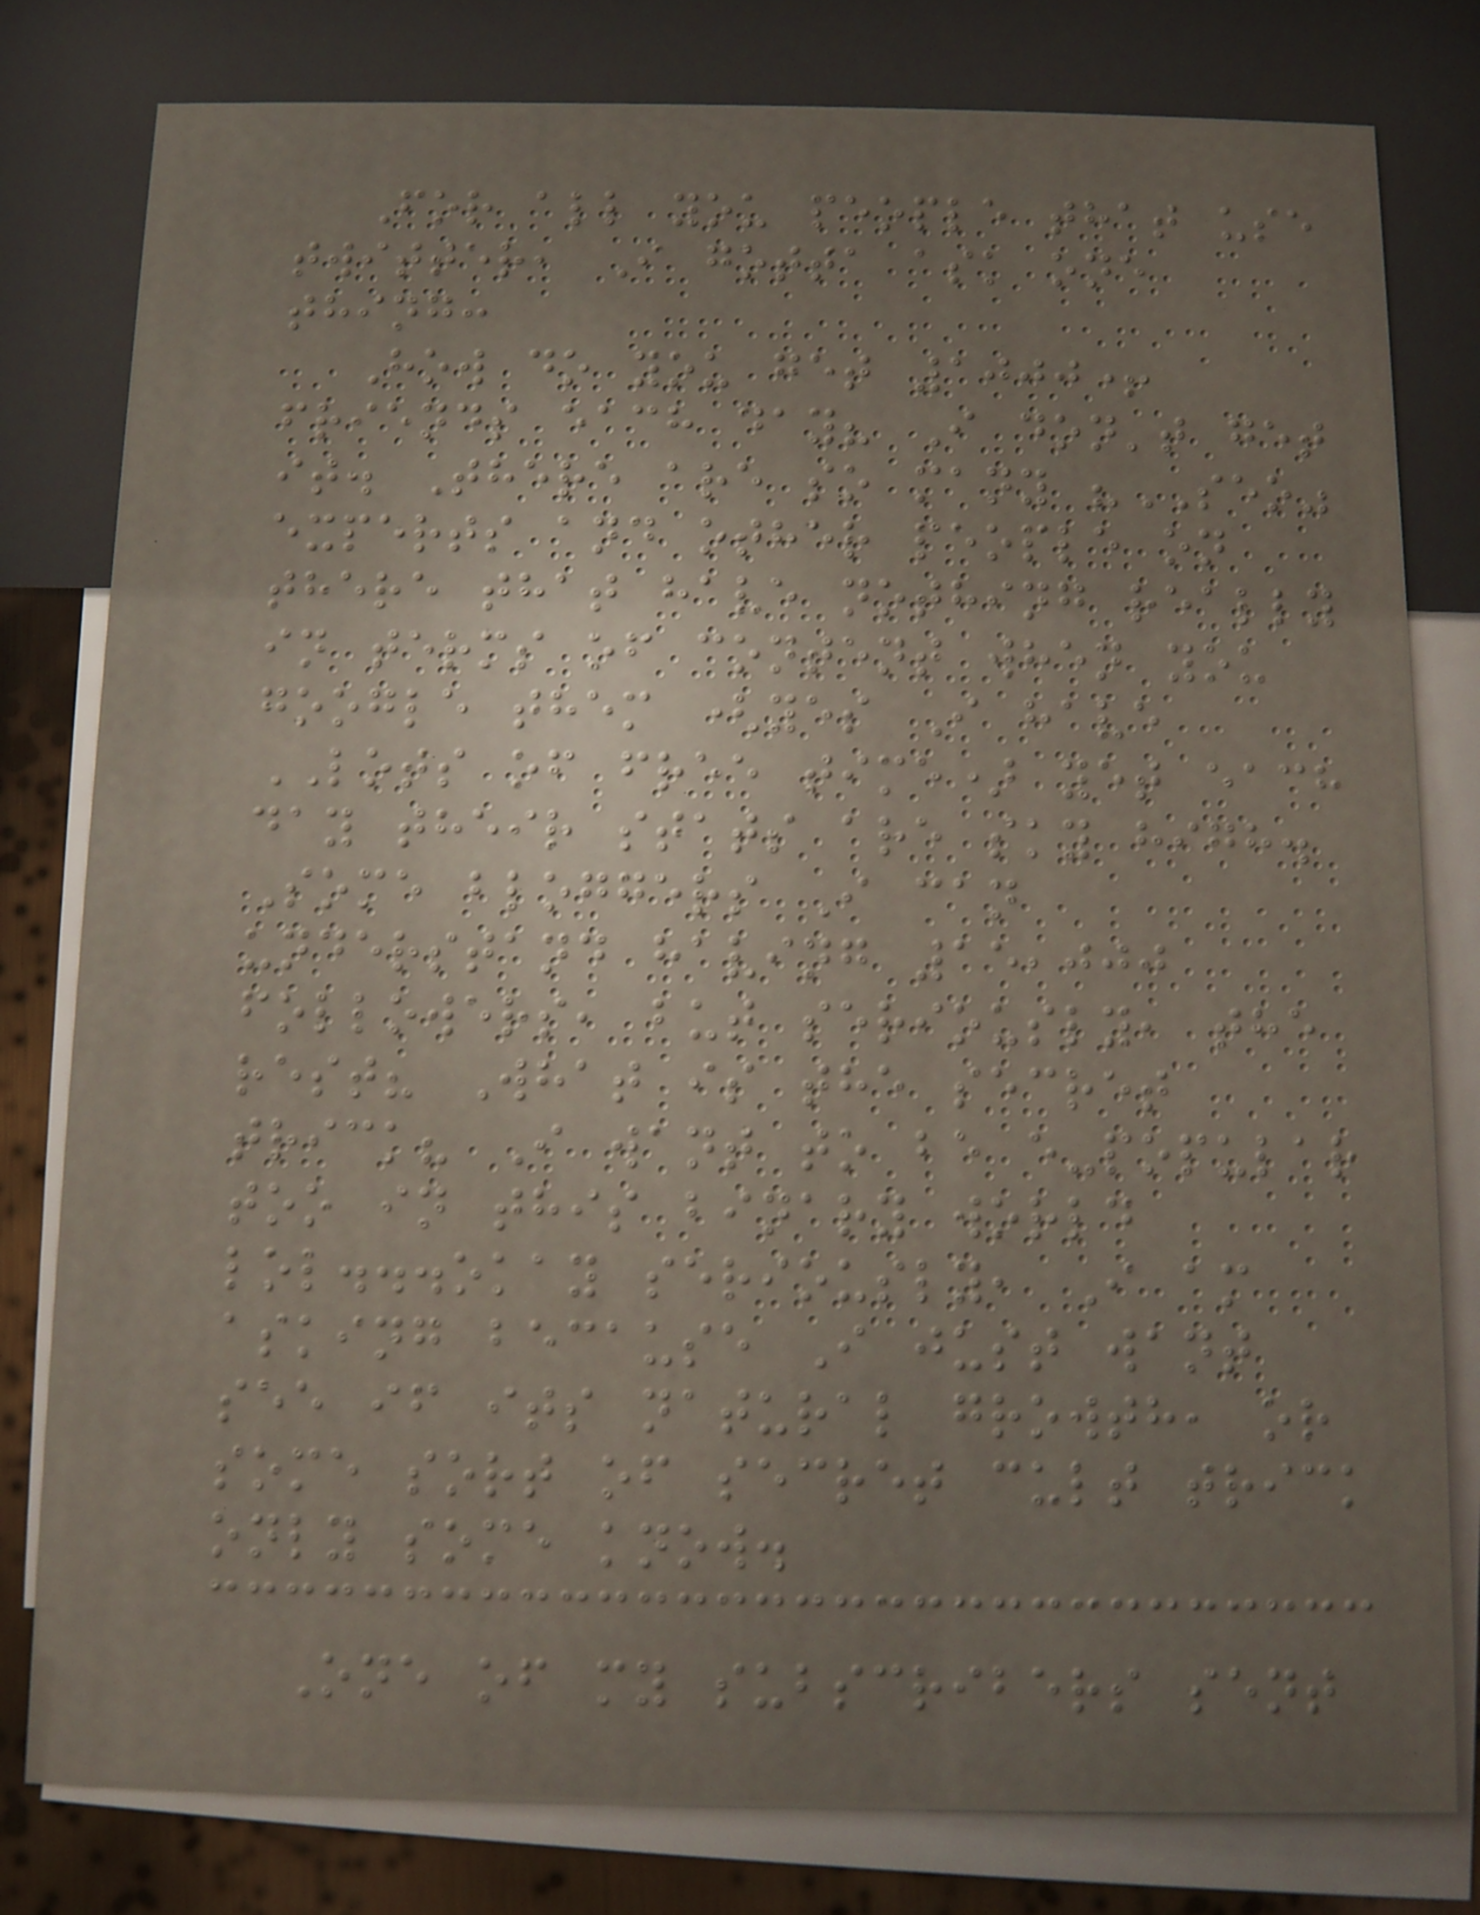For all you people that use
twitter, I gotta ask one
thing:
How do you get 1000+
friends each day? I don't get
it. There are so many "SEO"
experts and other people on
there that have nothing really
in terms of content when you
google them (yes I have
LOTS of free time) yet each
day their stats are sky high.
Some bloggers I can
understand having 15,000
followers, but seriously, the
rest? What is the secret
trick? I want to be e-popular
too in this binary world
lol...okay seriously, I am
asking because I just want
see if its natural growth, or
some sort of secret cult trick
only some know.
One of my subscribers sent
